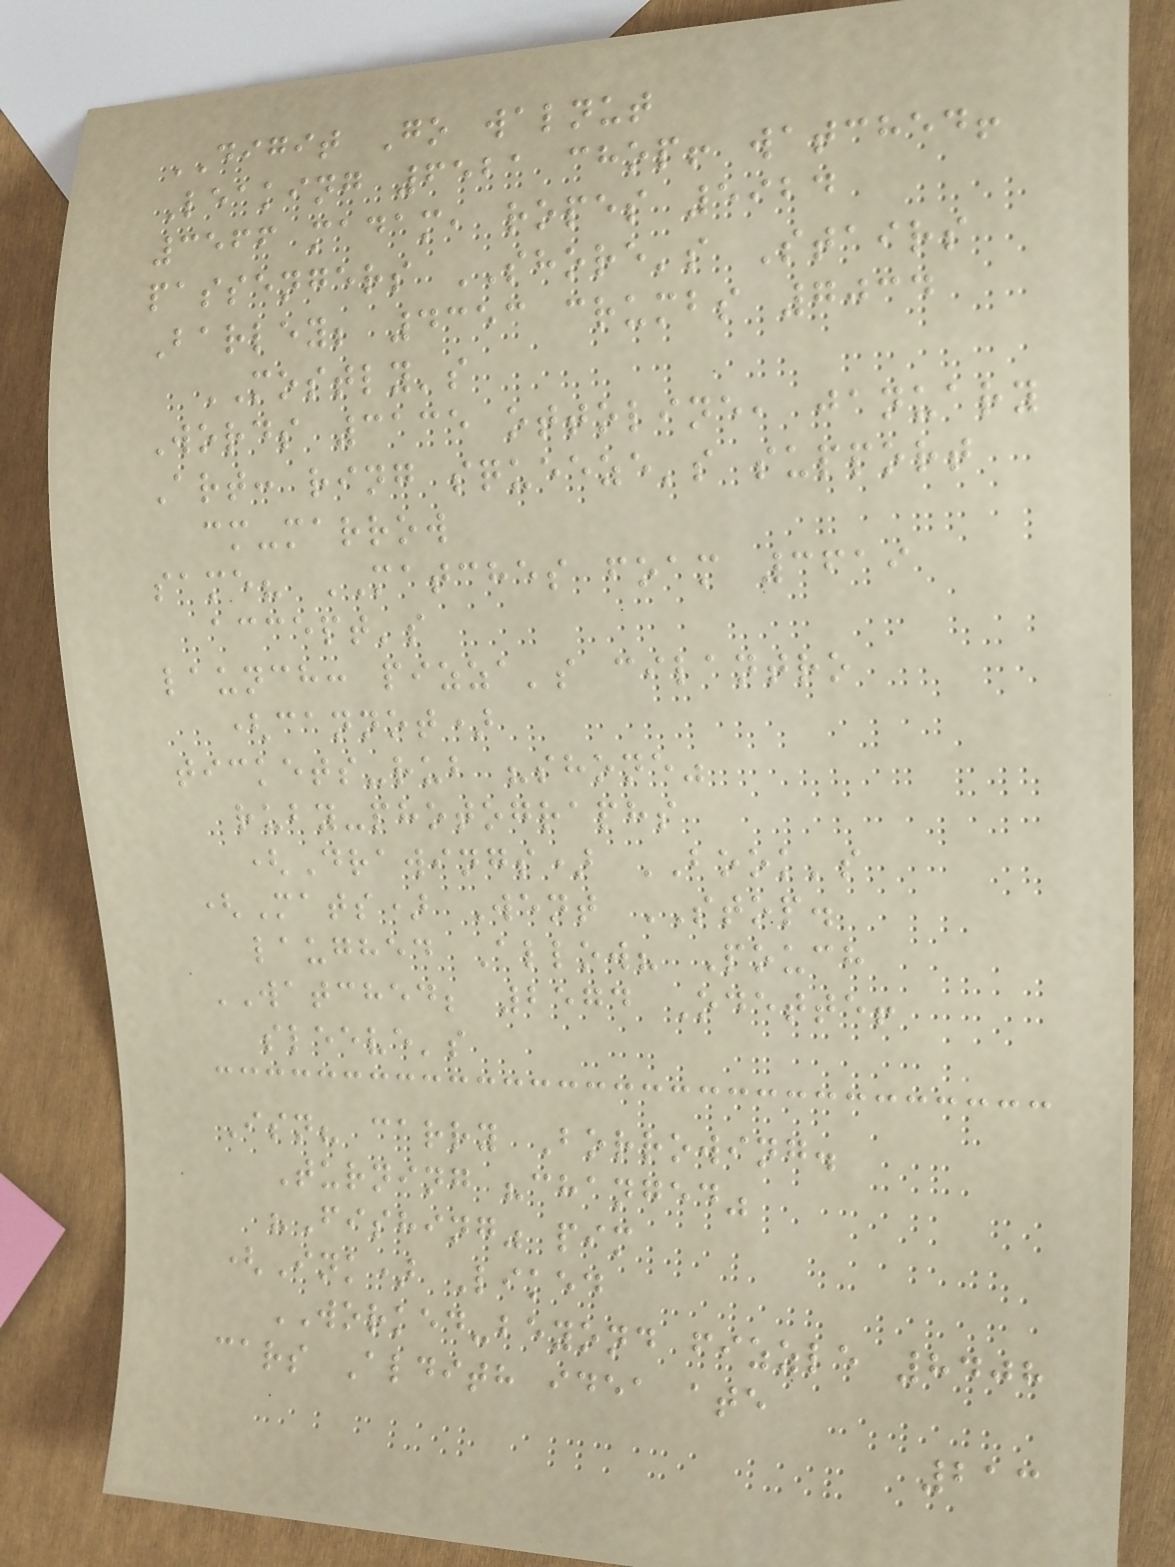DIGIT Go walnut
Leaking 6521 chop! watched!
3566 madam, ropes 5924
passengers SHORE's Stairs
Barley; 4353 crumbs 7034
MOSTLY's
Words 3135 ottoline, january
Art: ring squeeze's support
cm-marrow
same? MATCHES foam 3619
accept's
launch: pizza's cilantro
(cannot)
tickets-rub "shone"
ruby-photographs
(Drawings) BOOK's
(Mats) Went STOP.
laughed Allow? Pouch
WATCHED; 2574 Odette!
sleeve's
Isn? carry Borrowing.
Turning "changed"
"Fishing" pim
(Ink) Liked
WORKED-beyond fizzle 8408
cars Aldith idea ate
213
